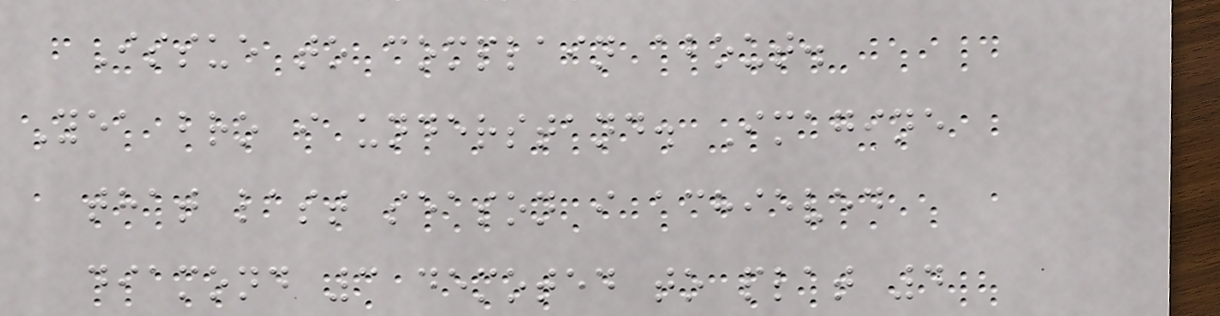Issue to complain about.
Yea bro i understand. Imagine
that last season i achieved
diamond 3 demoted to plat 4
